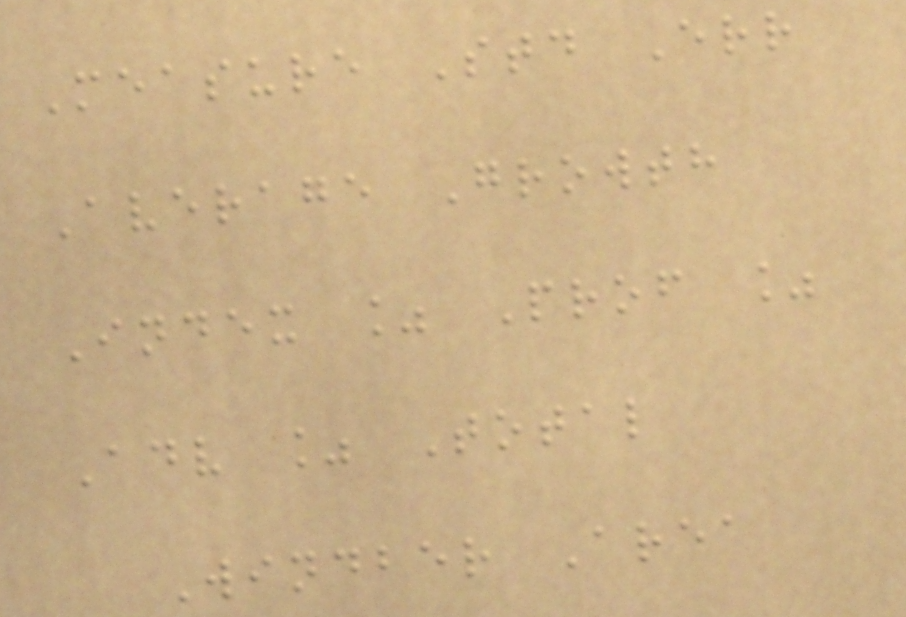Measure Std Err
Average Growth
Index % Prof %
Adv % Total
Windber Area
